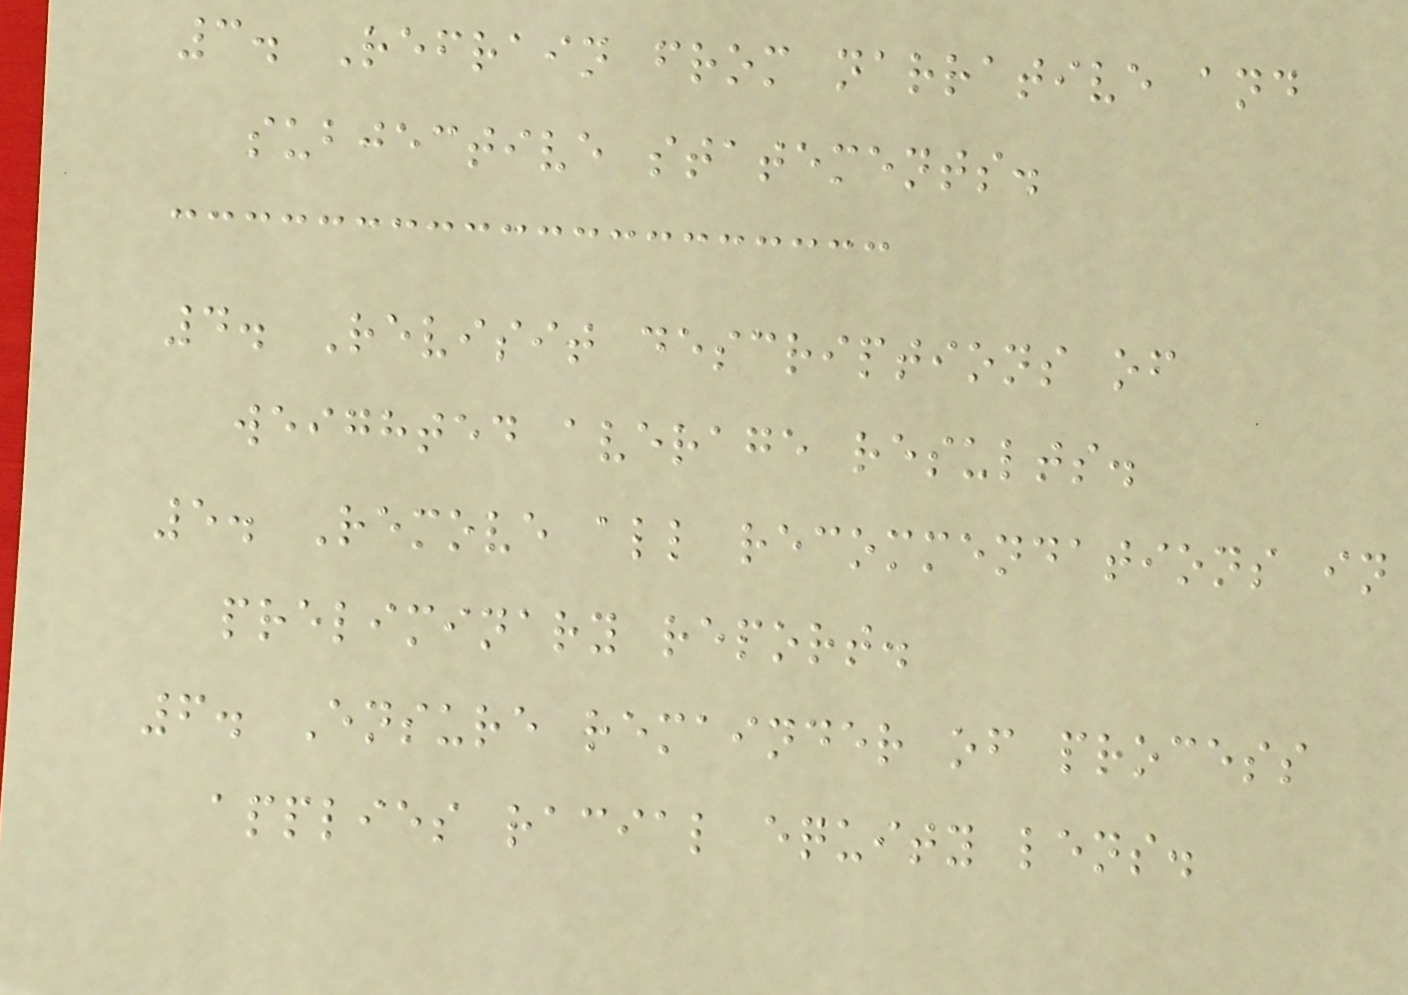3. Refrain from narrative and
subjective statements.
4. Revisit descriptions of
weighted average results.
5. Remove all recommendations in
preliminary report.
6. Ensure remainder of process
applies racial equity lens.
